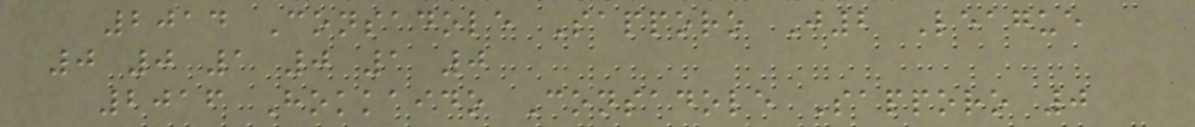2014 Consadole Sapporo J2 League
0 0 1 0 1 0
2016 Hokkaido Consadole Sapporo 0
